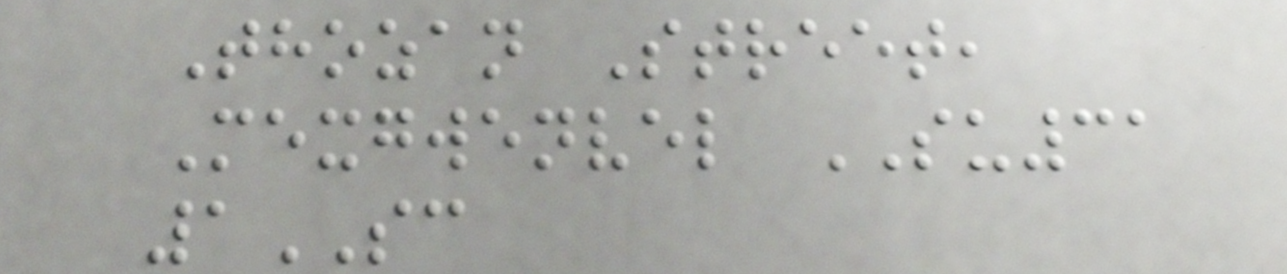Thozan Street,
Mexgwenvel SU31
1SC
